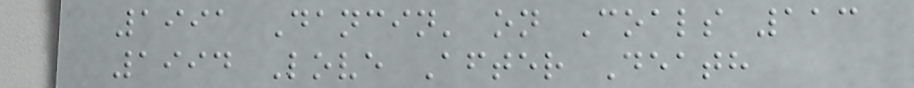1991 Dancin' on Coals 113
1994 Love After Death
